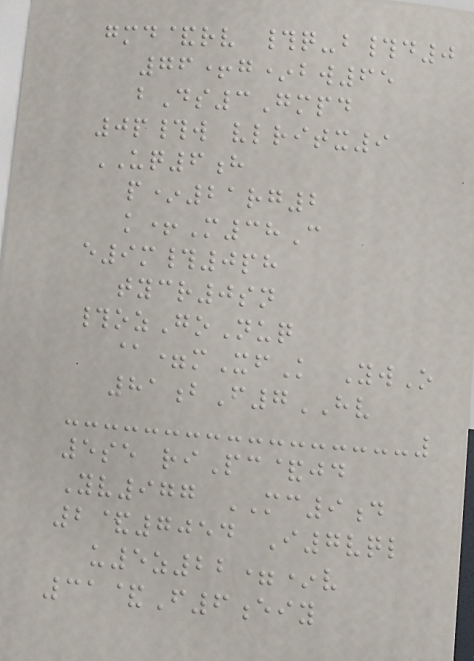gmd&rv #q-b#d0
76+g*bw65
bDs3Gmpd
0p#w vlritx9
UQ6h
p*21rg2
k+M38C
e9m#0ph
tycr0sn
#ozGoNuq
@=mXfK YwO
81bF7HV
5se riPc&jd
Yv977 MC9d
2&7054 I7vql
u5z22=*v
31&F6eiy
